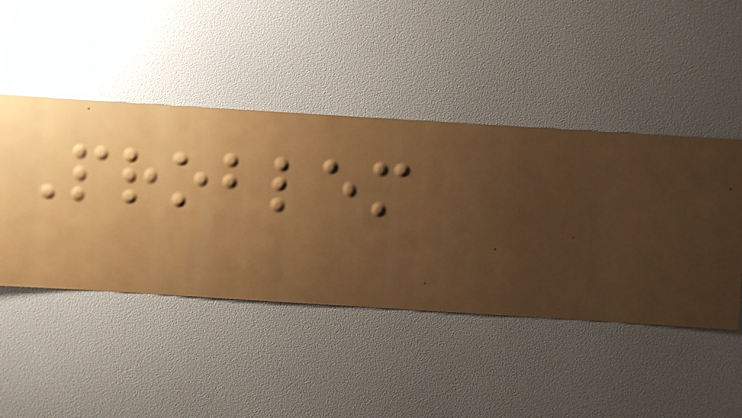Problem
